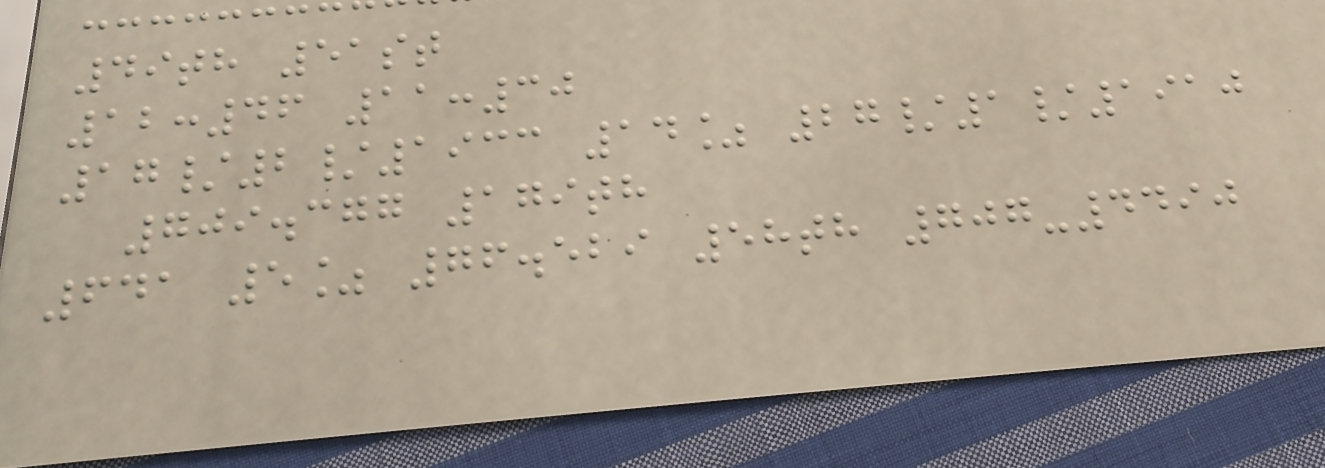49th 51st
12:46 11:30
17/2/1933 14% 27/1/1910
709.377 179th
641 5% 76.529 58th 707-4490
